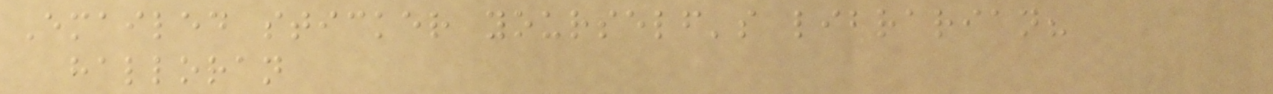Emailed sticker yourself's librarian?
halloran
